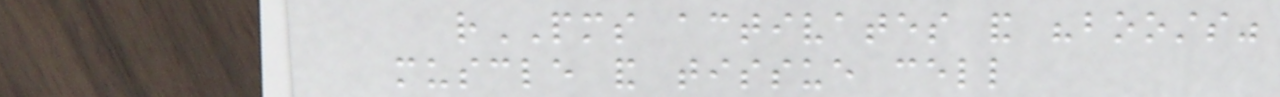rPMS activates and "boosts"
muscle and tissue cell
